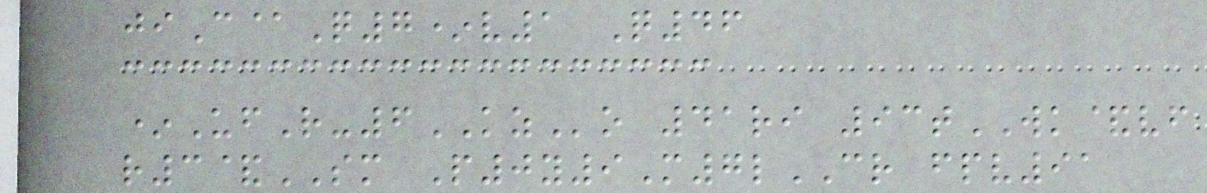jiC@Q7*v1 Q46
*UfR-6KZo 41ri 93tWK&vf
r3&SM P0y9M7lCR fpv91
